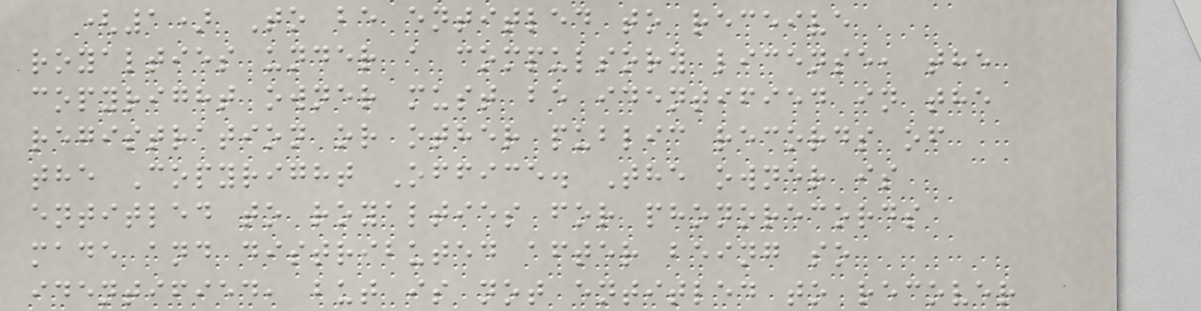(1) To be entitled to receive
royalties under a compulsory license, the
copyright owner must be identified in the
registration or other public records of
the Copyright Office. The owner is
entitled to royalties for phonorecords
made and distributed after being so
identified, but is not entitled to recover
